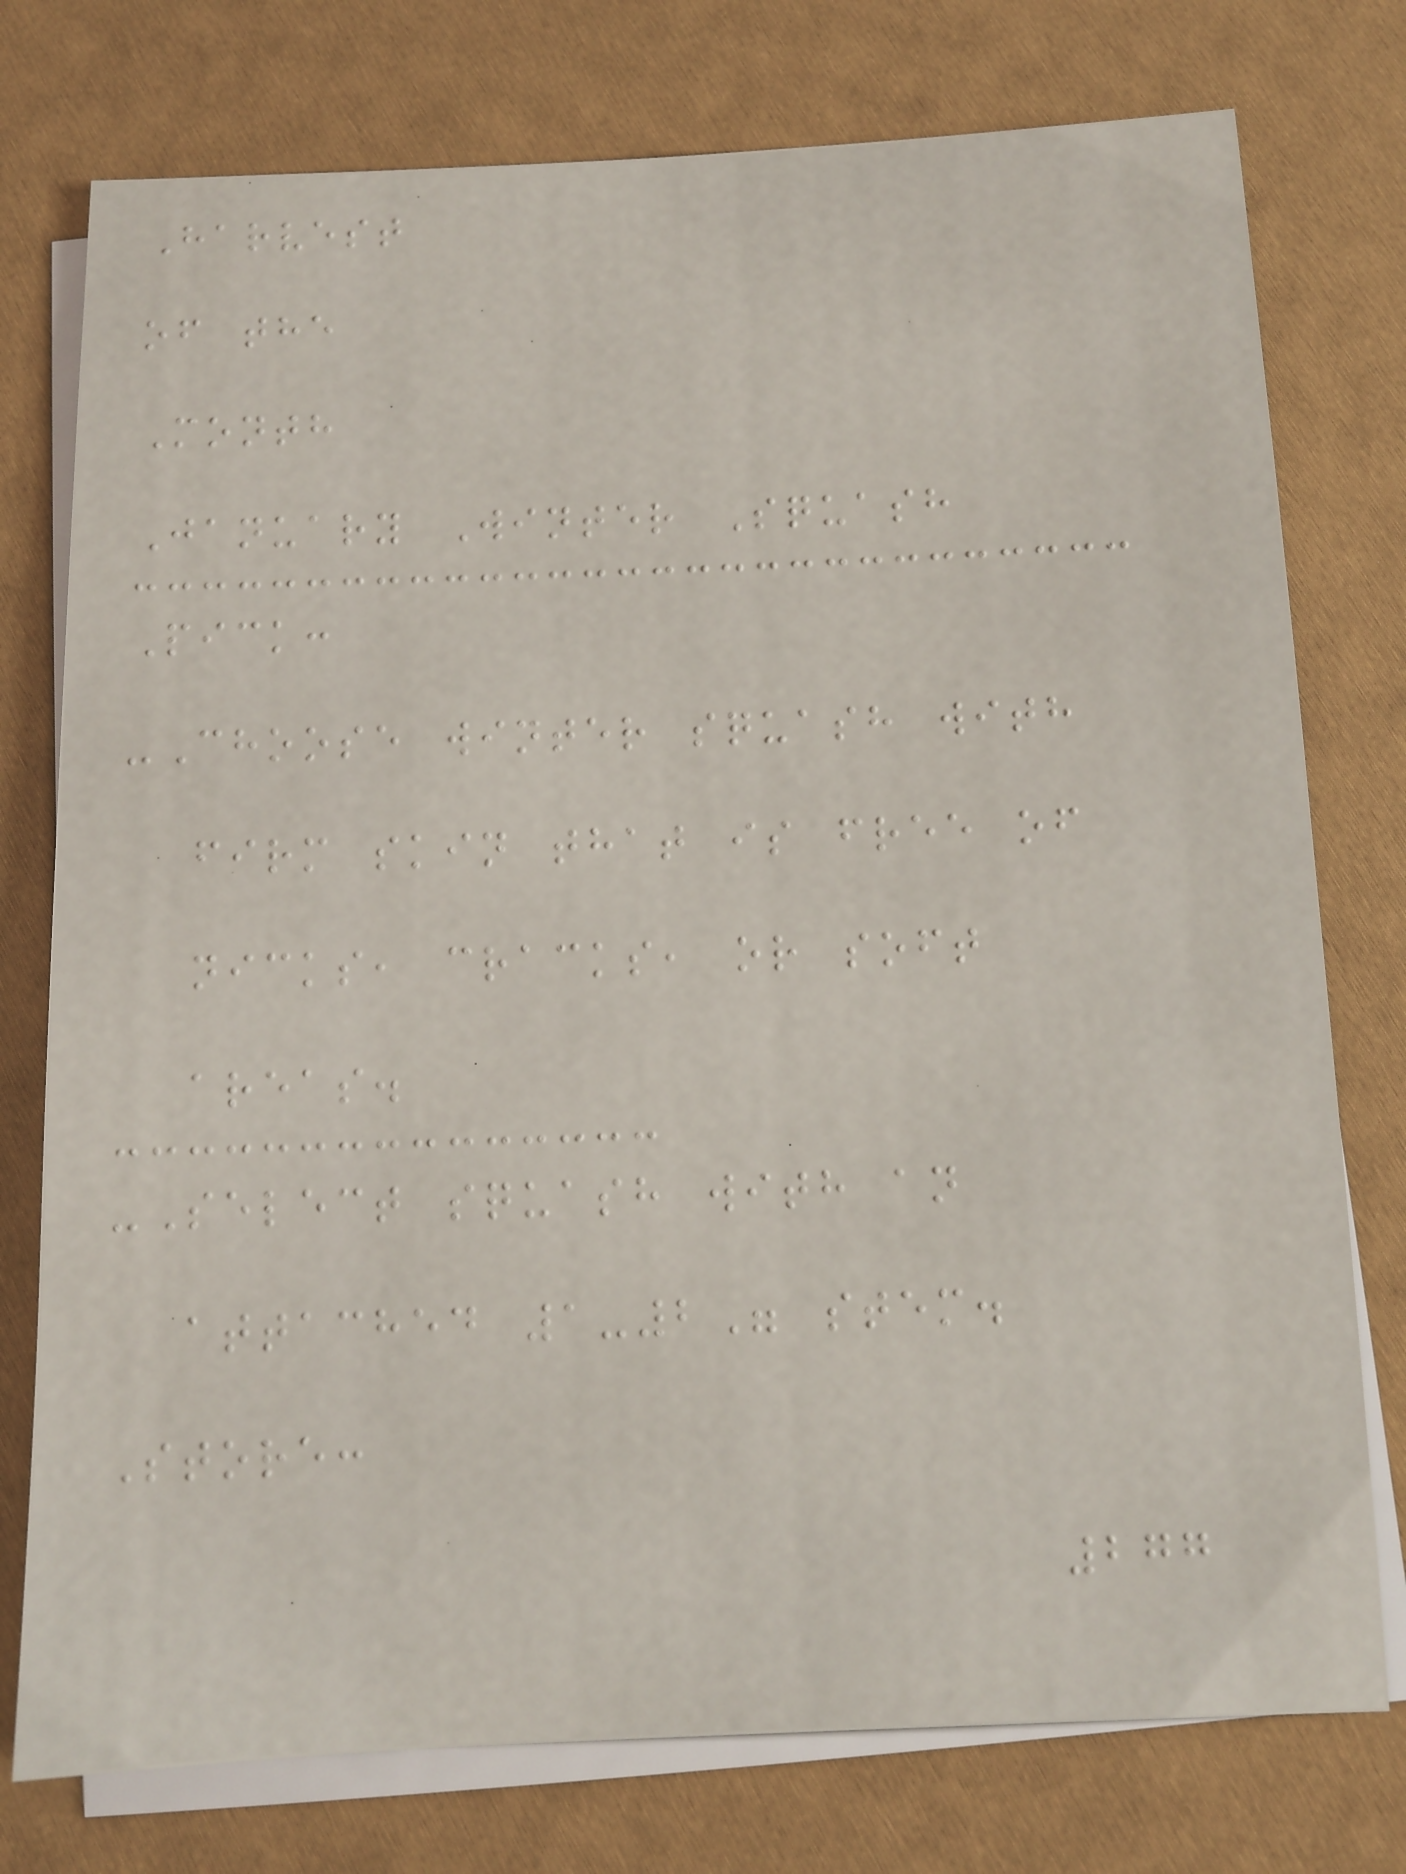Harvest
of the
Month
January Winter Squash
Pick:
-Choose winter squash with
firm skin that is free of
nicks, cracks, or soft
areas.
-Select squash with an
attached 1-2" stem.
Store:
277
